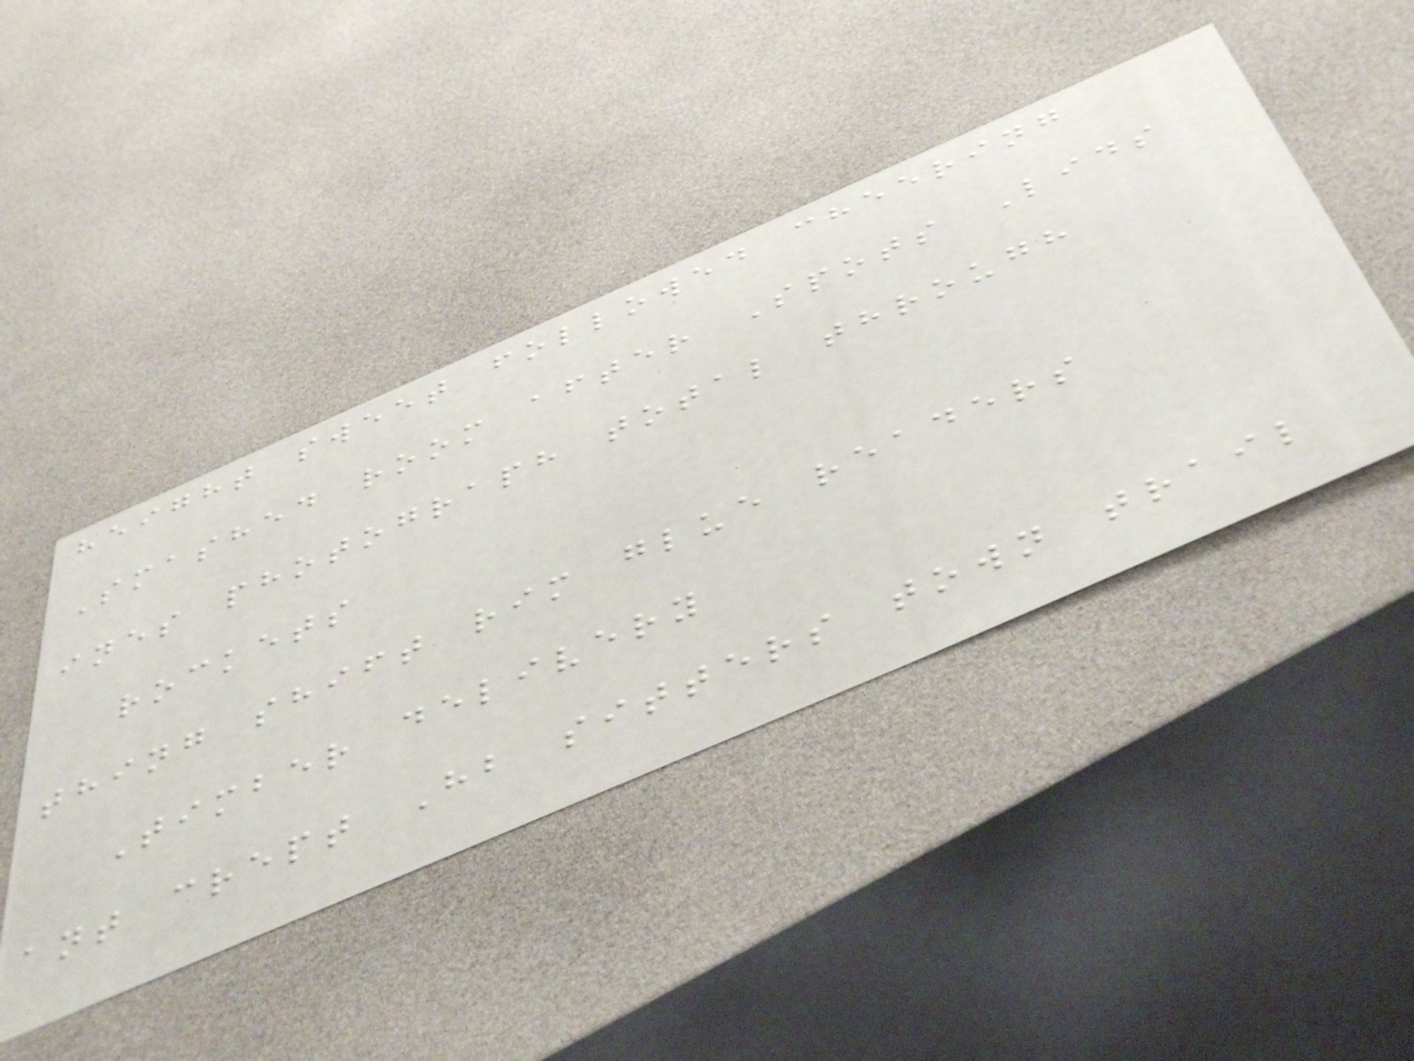height sweet followed cheering
Smashed room after Spots Lids
ines photograph total through
rockets
thing shift rim glue readers
Timber delivery
ant crept Hb sitters town trail
